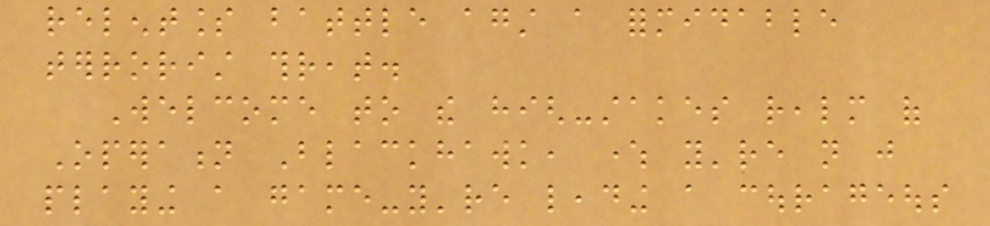relentless battle against a formidable
terrorist threat.
Welcome to the high-stakes realm of
Operation Blackhawk, where you're not just
playing a game-you're leading a courageous
